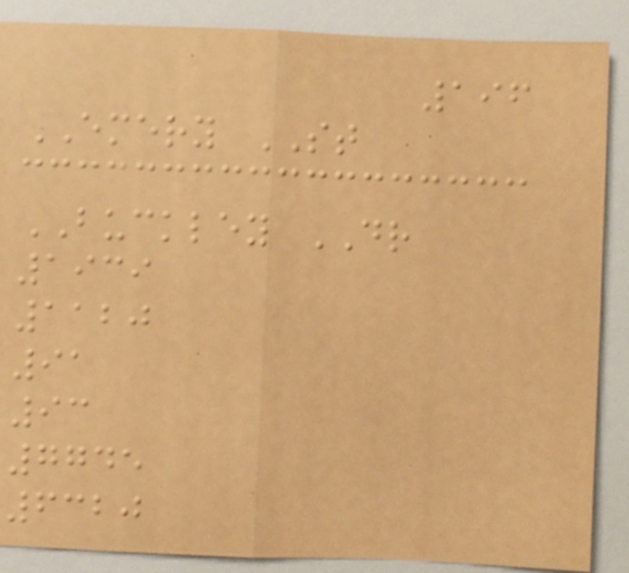196
EMERY ST
BUCKLEY DR
1939
1120
91
93
7745
6320
